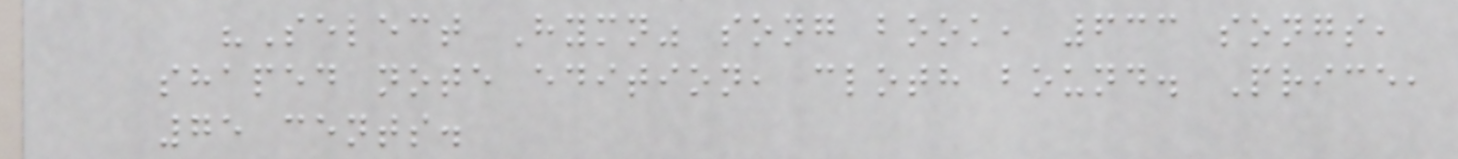"Select Hymn" song book, 633 songs,
shaped note edition, cloth bound. Price,
75 cents.
